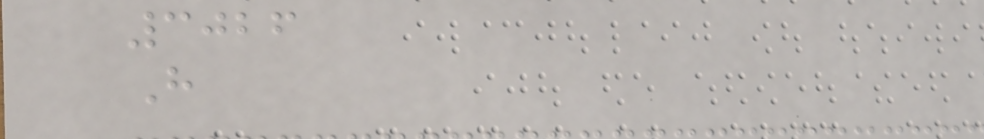3026
H
